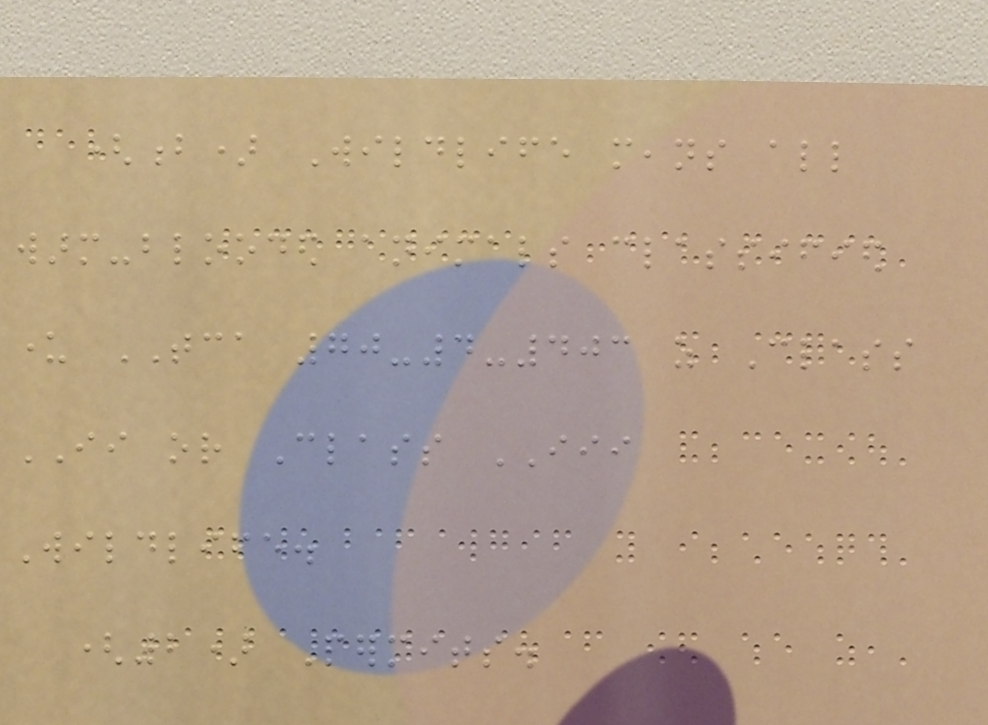(b) Wildlife means all
warm-blooded animals classified
under TCA 70-4-403 as Class
II or Class III
Wildlife.
(2) Permits.
